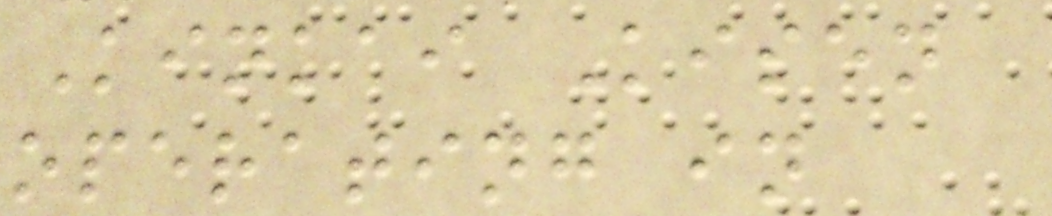Kinkai Kisen
operating in
